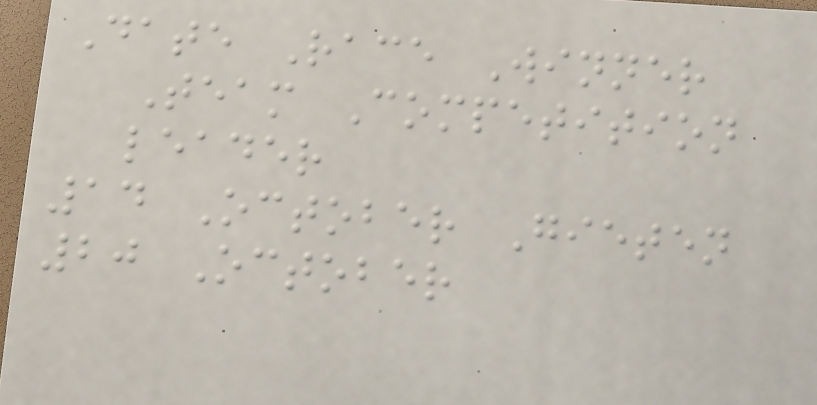Date Race Winner
Team Competition
leader
14 October Gieten
20 October
